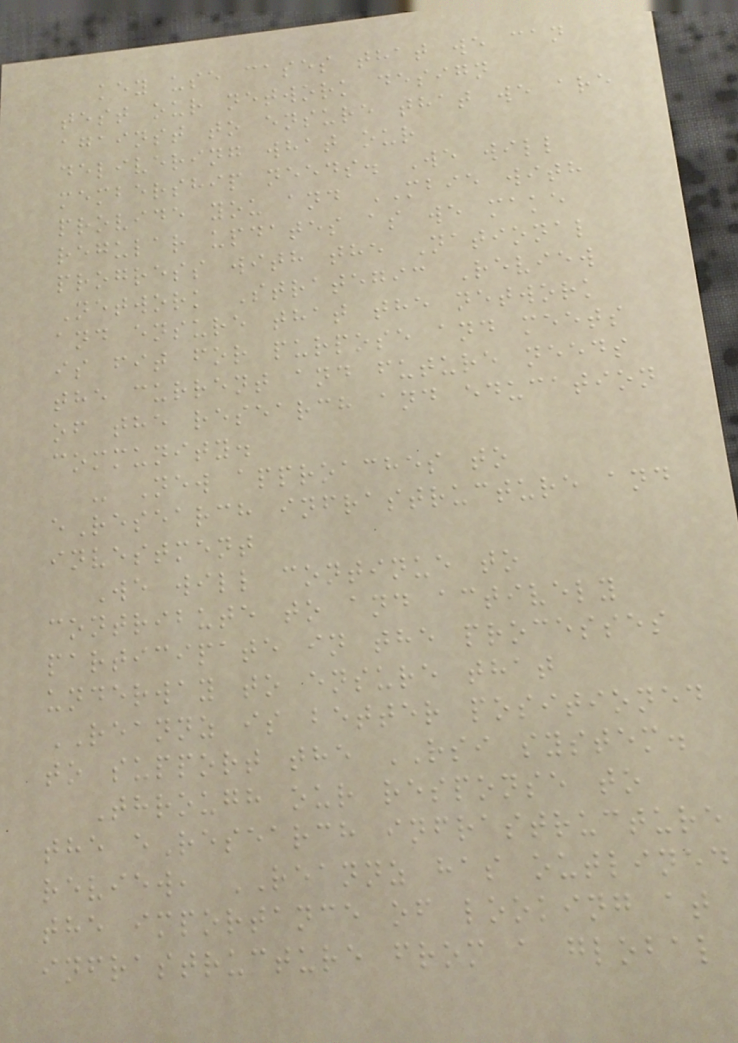key use cases that we can
test our network design
against to ensure that we are
delivering what our
membership needs. We will
provide you and MBIE with
regular updates as we make
progress with the National
Network Strategic Review
and ensure that the network
is fit for purpose and meets
the current and future needs
of the research and education
community.
- New approaches to
eResearch infrastructure and
investment
We will continue to
contribute to and actively
participate in the processes
underway to ensure that
REANNZ is better positioned
to support the RSI system.
Through our response to
the eResearch infrastructure
review, REANNZ has outlined
the importance of looking at
infrastructure from a global
